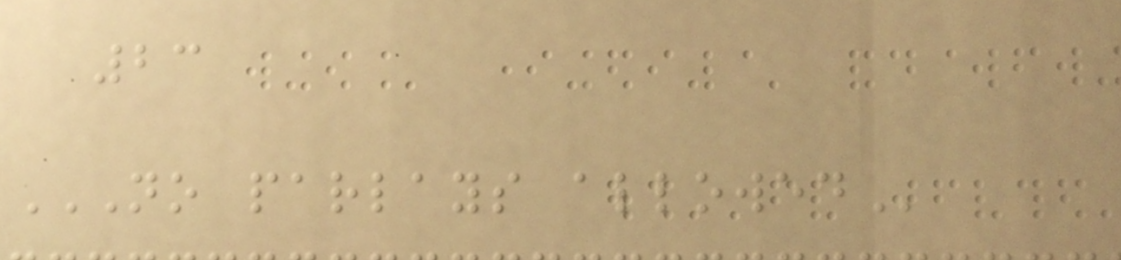23
NO PARLAYS ALLOWED
